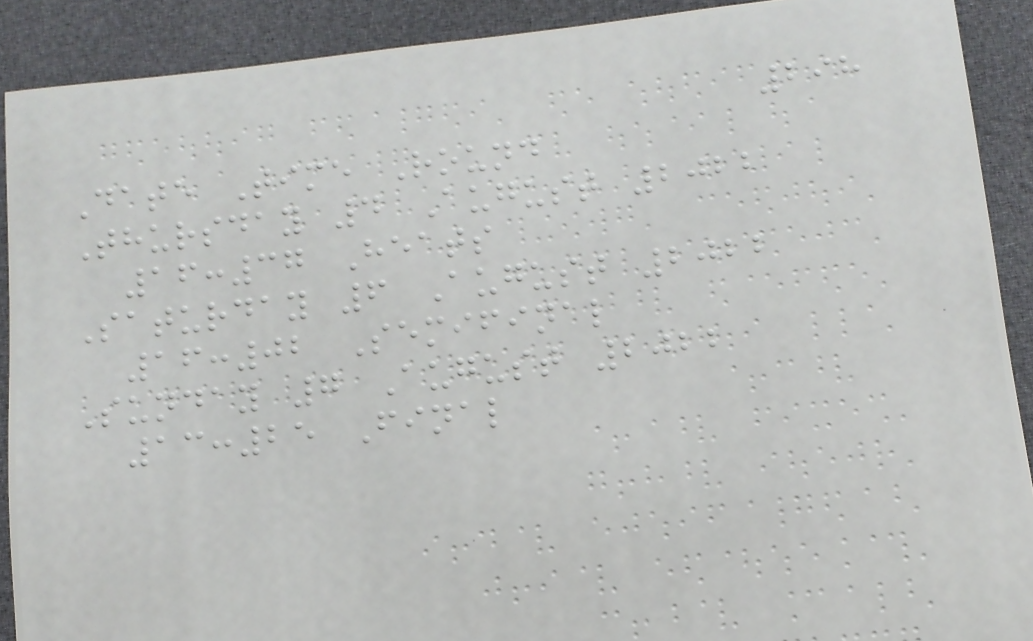298
Date Time Round
Thursday 4 August 2022
16:37 Heats
Saturday 6 August 2022
16:02 Semifinal
Sunday 7 August 2022
13:25 Final
